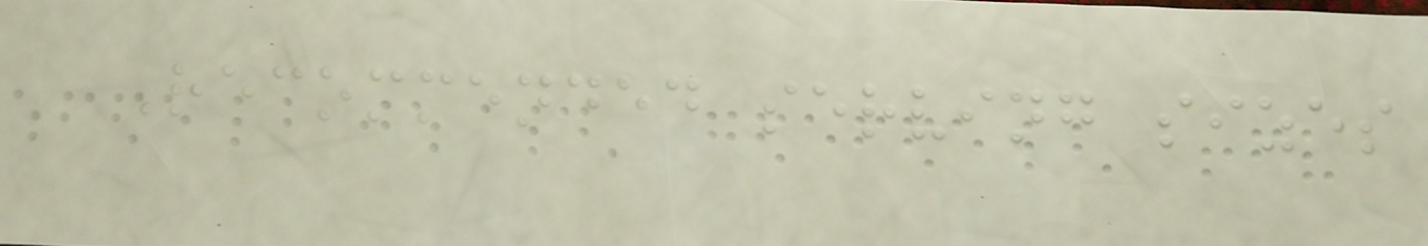Recommended serving sizes
